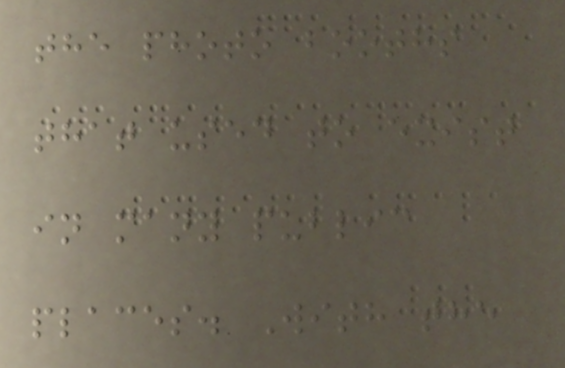the photo booths
that used to exist
in many public
places. With the
